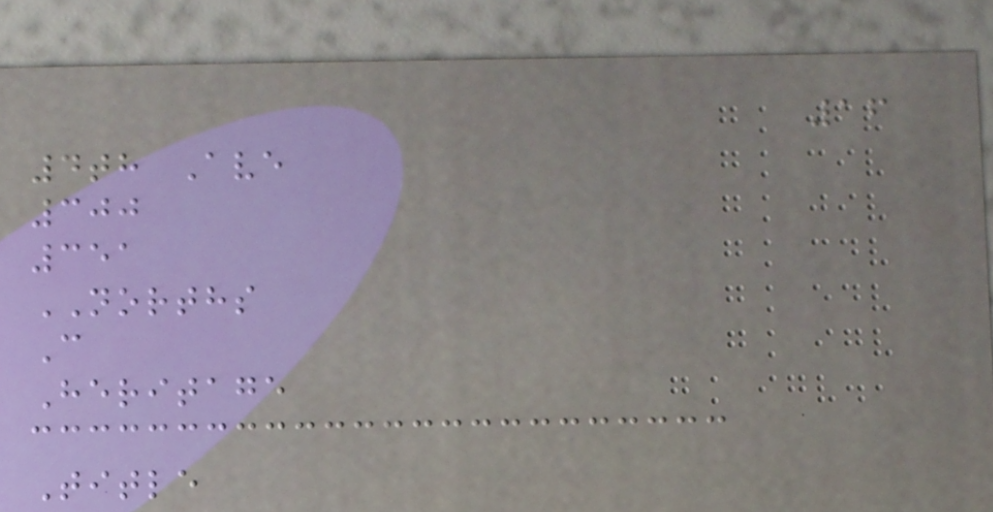16
4th Ave
300
351
NORTHS
C
Heritage
Title
